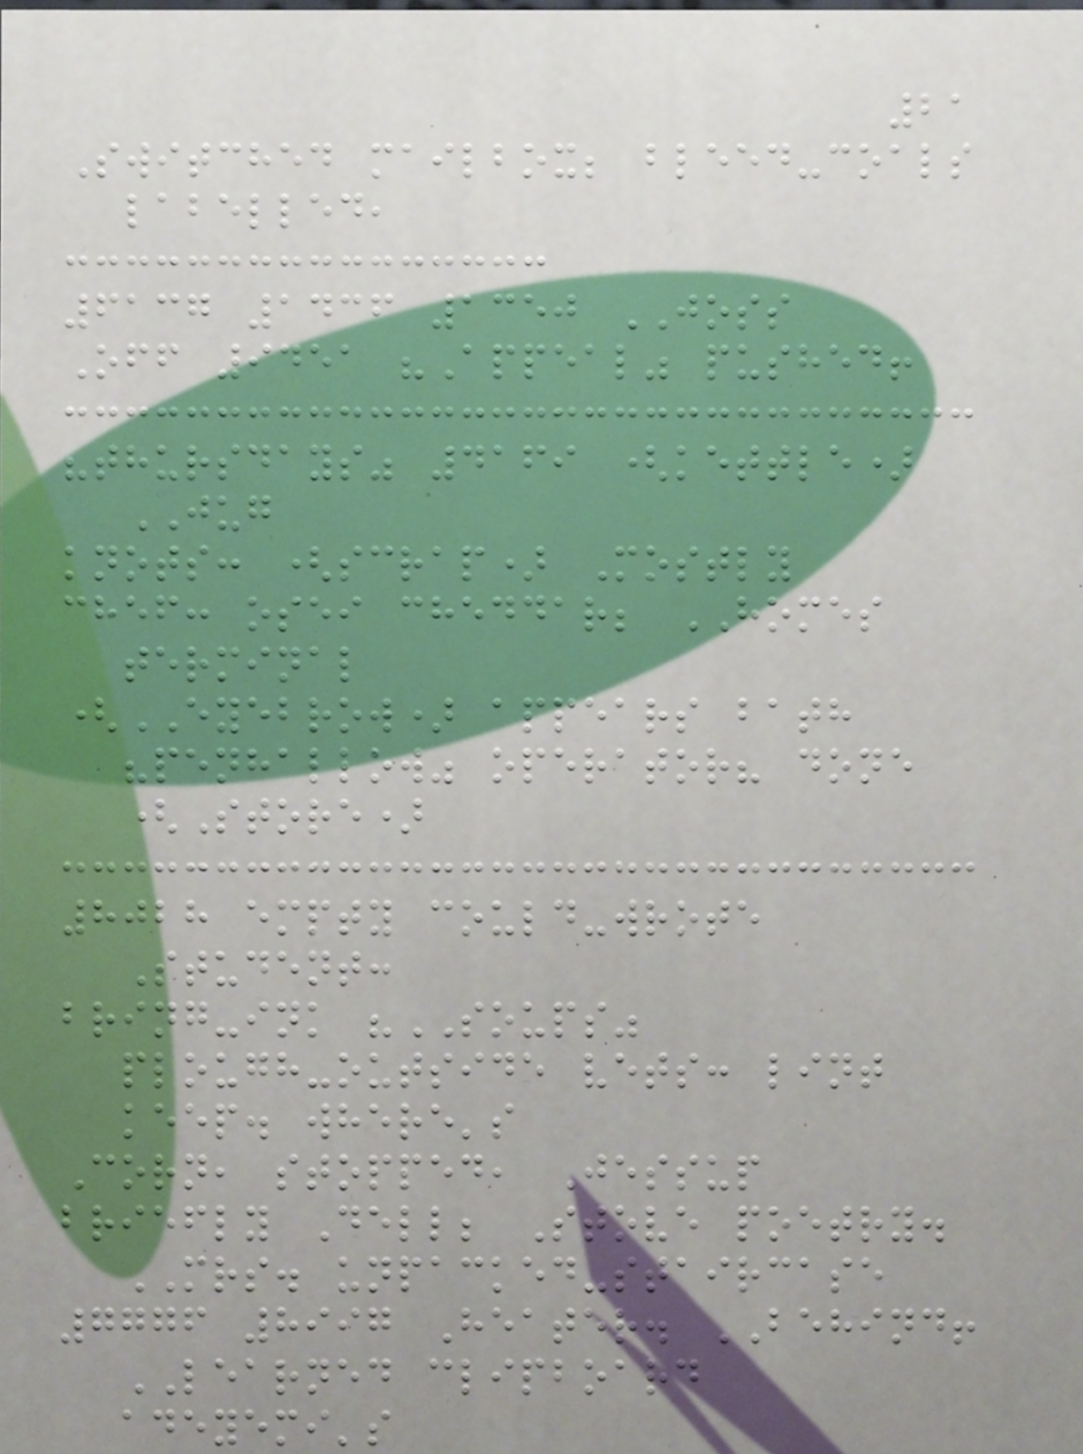21
Switched mailbox; bleed-coals
labelled,
6137 1436 1350 JOSS
Off 9451 "Appeal" pushed!
"thursdays" 4169 (kettle)
JUG
knots: (scrap) Mostly
chef: osei cheddar; HOMES
terminal
(EYEBROW) appears bath
"penhallow" operator? done
(Store)
8028 empty could-wrote
Student:
bring-ink "SOUPS"
plough-outside vets: lint
keep. where's
Corn, stopped, Jessup
briefly Dell; Stove poetry.
MRS. unpacked-staircase
7776 8997 Heater. BEHIND!
LEARNED clipboard
adeyemi's
